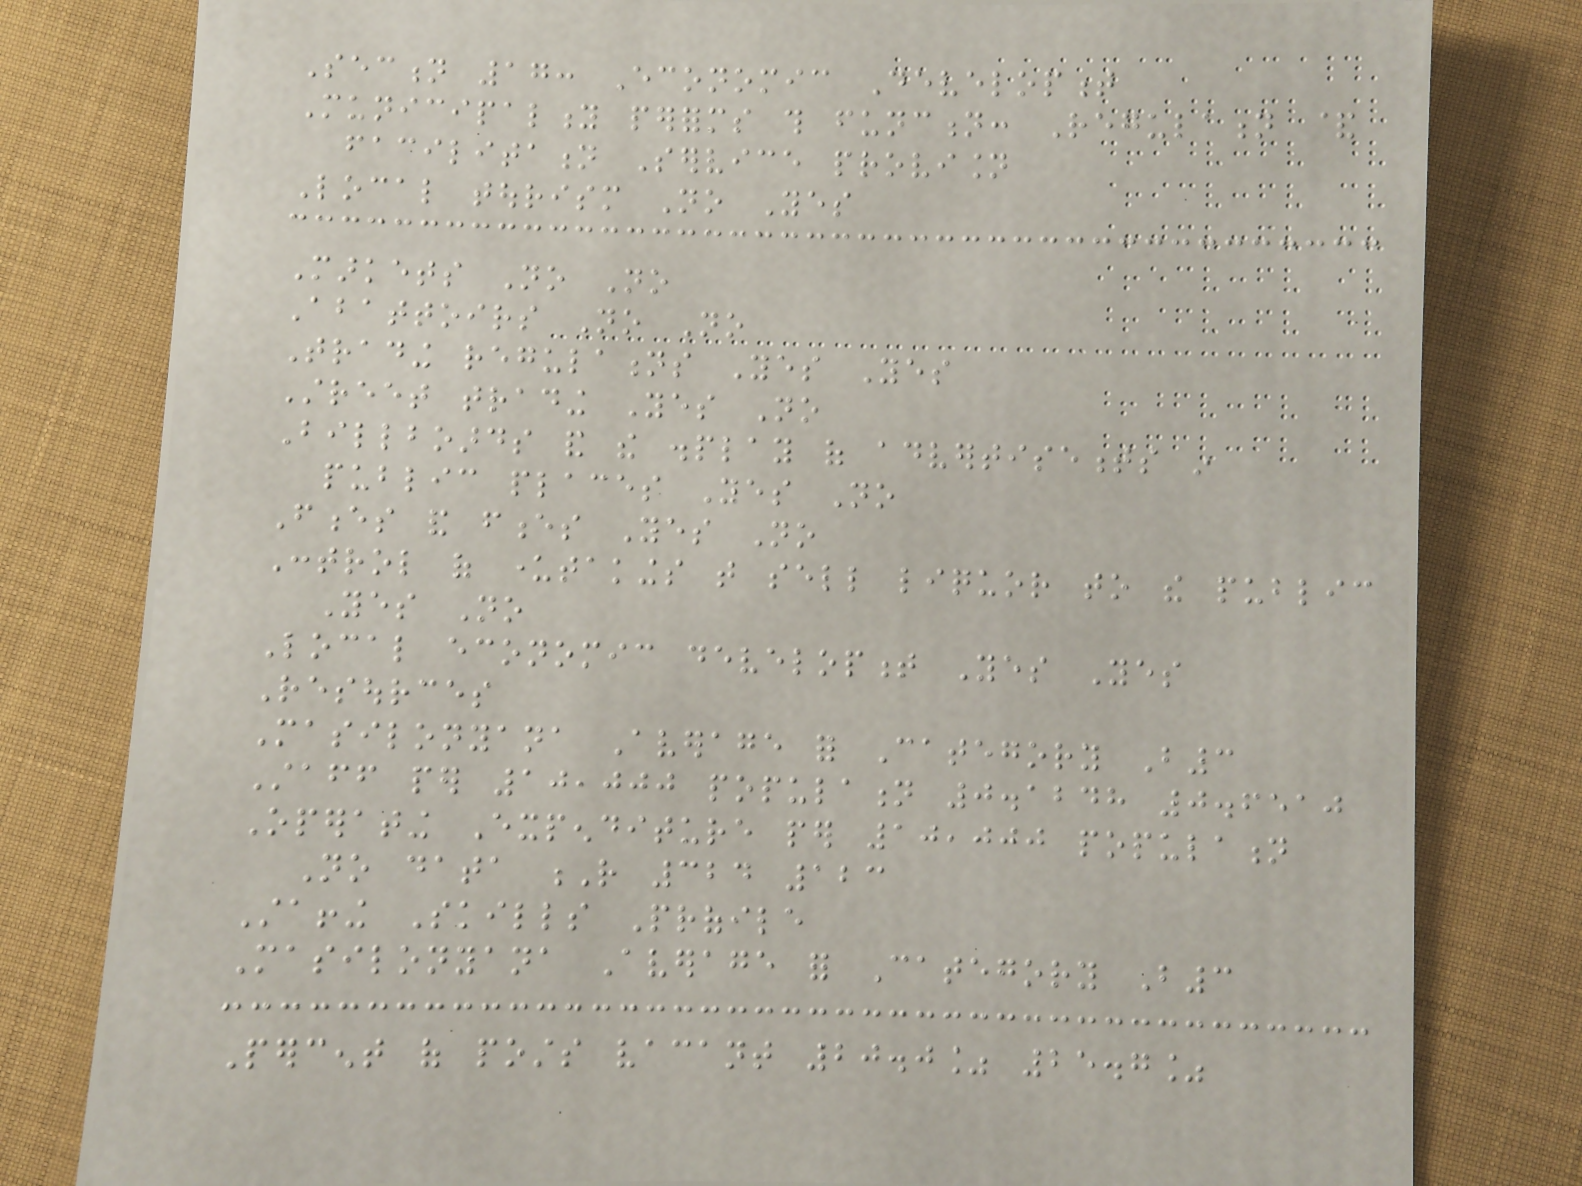Section 17: Economic Development
Municipality performs this function: Regulation &
facilitation Service provision
Local tourism No Yes
Markets No No
Abattoirs No No
Trading regulations Yes Yes
Street trading Yes No
Billboards and the display of advertisements in
public places Yes No
Fences and fences Yes No
Control of undertakings that sell liquor to the public
Yes No
Local economic development Yes Yes
Resources
Masilonyana Average for Category B3
Staff per 10,000 population 0.1248 0.6510
Operating Expenditure per 10,000 population
No data R 324 123
Staffing Skills Profile
Masilonyana Average for Category B3
Percent of posts vacant 20.0% 25.7%
